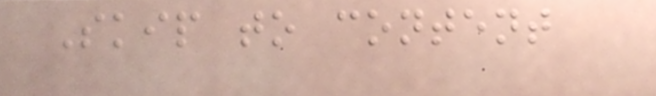Skip to content
